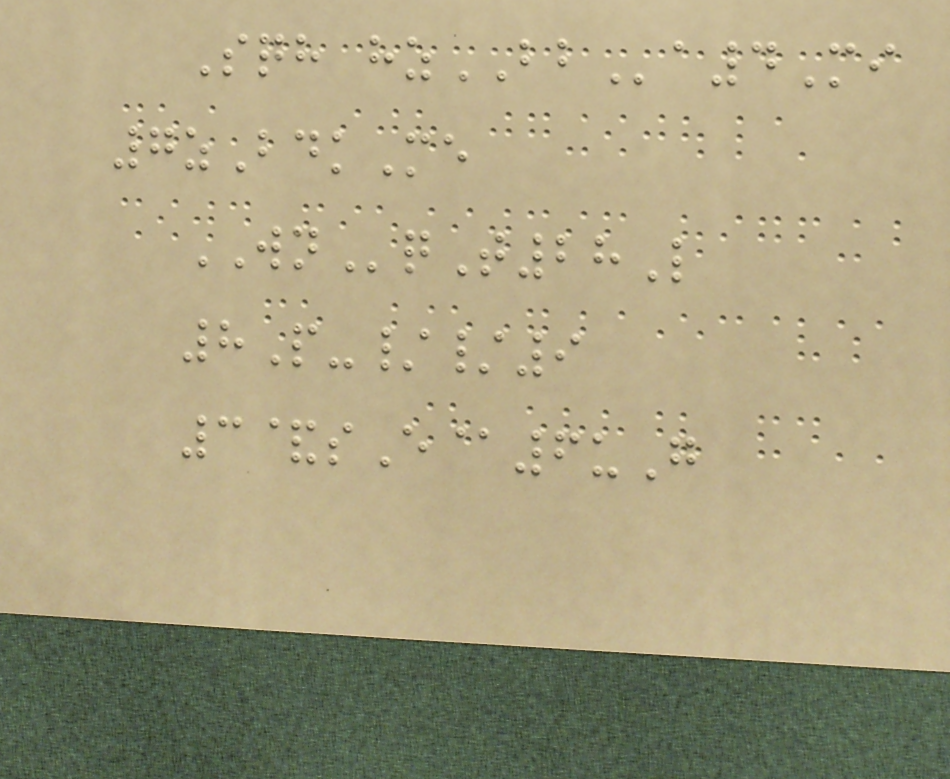Sqh hzBBa4Mi
7zBdkMe
WNqT28L
8P-//9
3&sE@6uG
